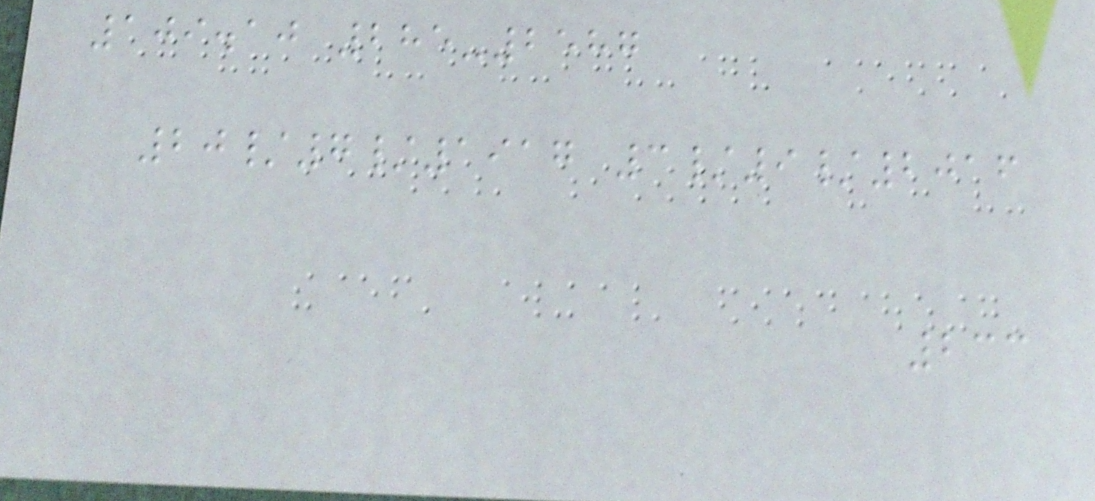109.10 285-2587
20/7/1917 3/9/2016
233
